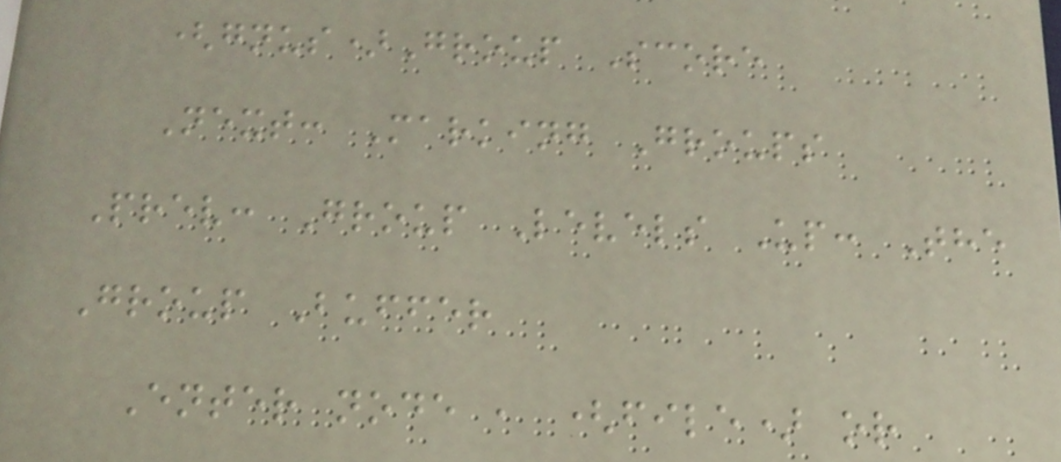(gnus)Group Score
Next: Marking Groups
Prev: Group Levels Up: The
Group Buffer
Enter node , (file) or
